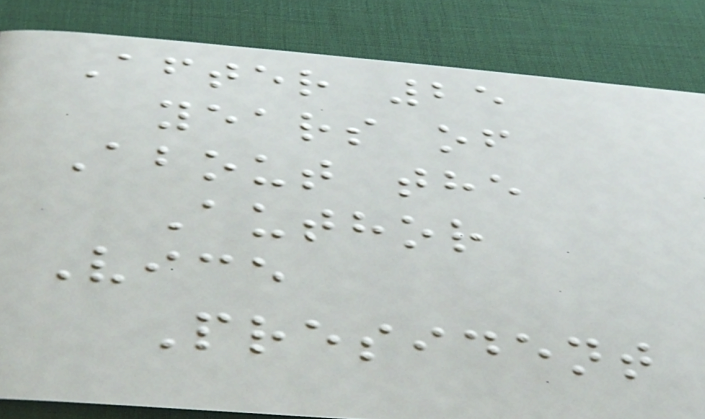After 25
years of
About the
Author
Vice
President
